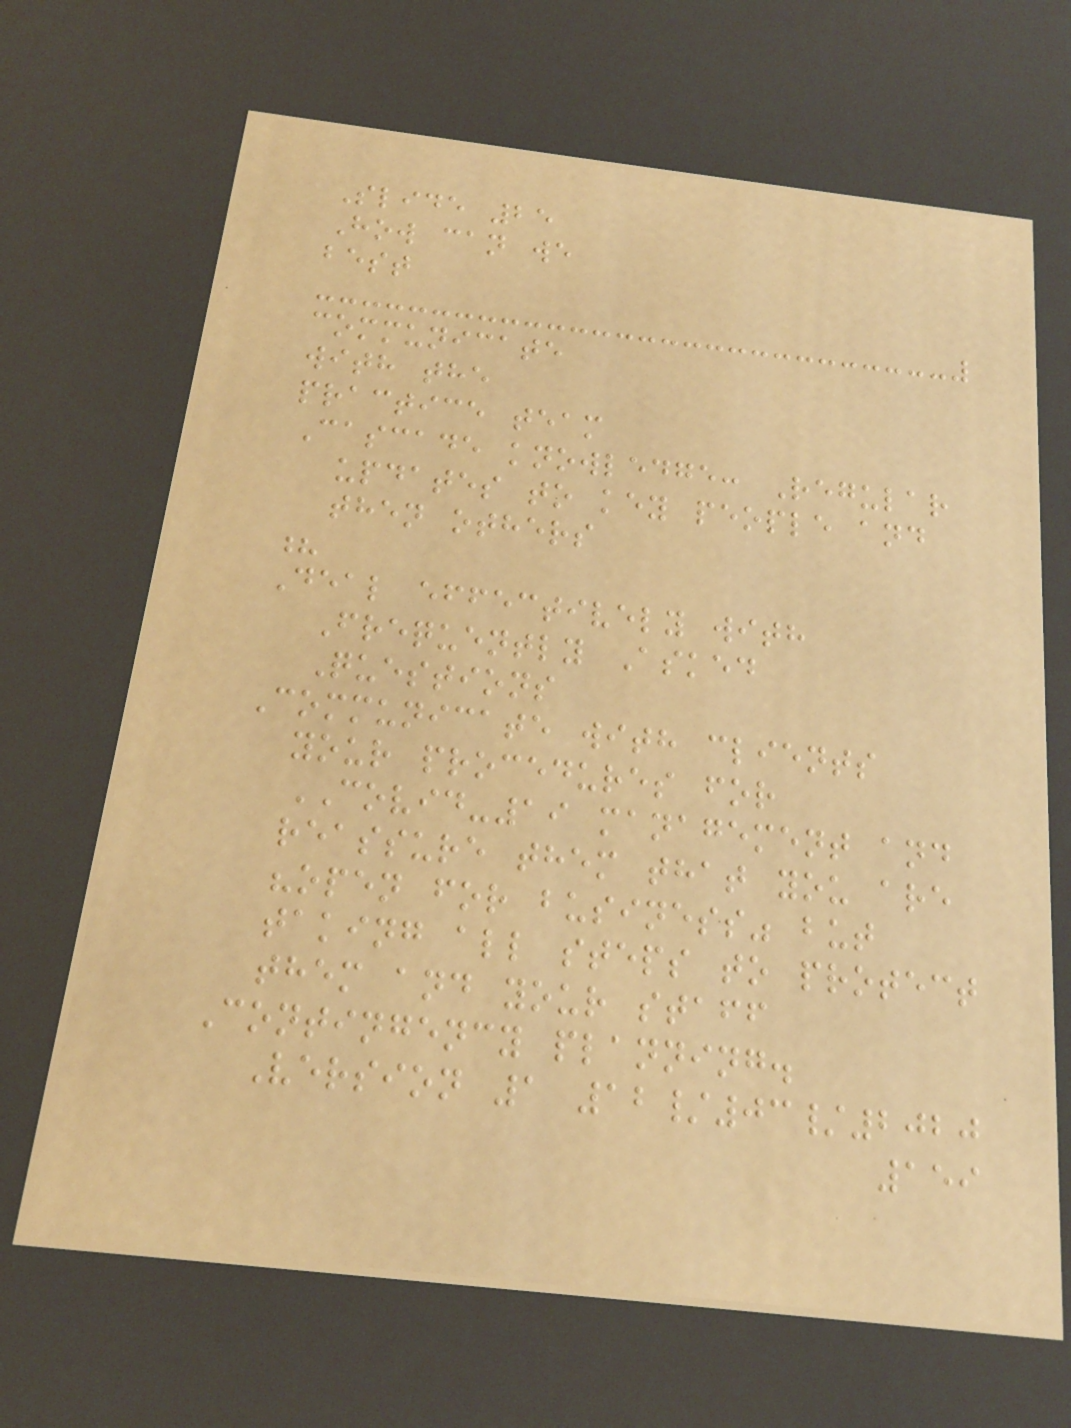Slide 25
How can we
best
communicate
with the
practice team
Cascade knowledge: Regular
updates to key people and
then others
?
Deal effectively with
Frequently Asked
Questions
Communicate with clients
your procedures for
COVID-19 management and
reassure them that you are
"open for business" but
taking all steps to protect
them and your staff
Contingency planning.
Version 1 12/03/2020
159
